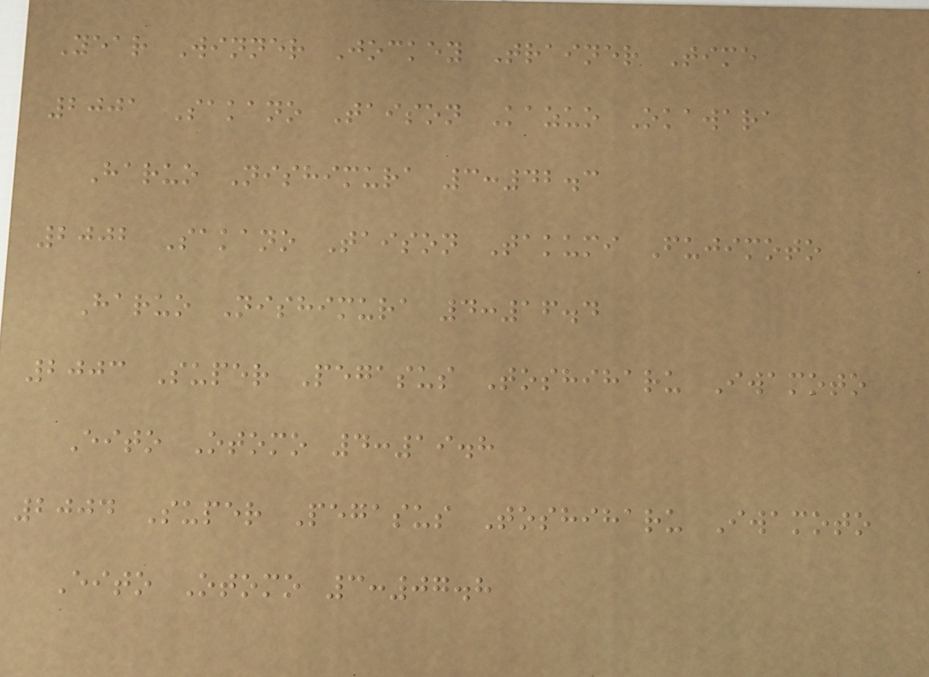Year Winner Jockey Trainer Time
2001 Sakano Taison Kazuo Okawara
Haruo Nishimura 3:42.3
2002 Sakano Taison Takumi Fujimoto
Haruo Nishimura 4:16.4
2003 Super Pegasus Toshiharu Iwamoto
Eito Otomo 4:19.8
2004 Super Pegasus Toshiharu Iwamoto
Eito Otomo 3:07.8
